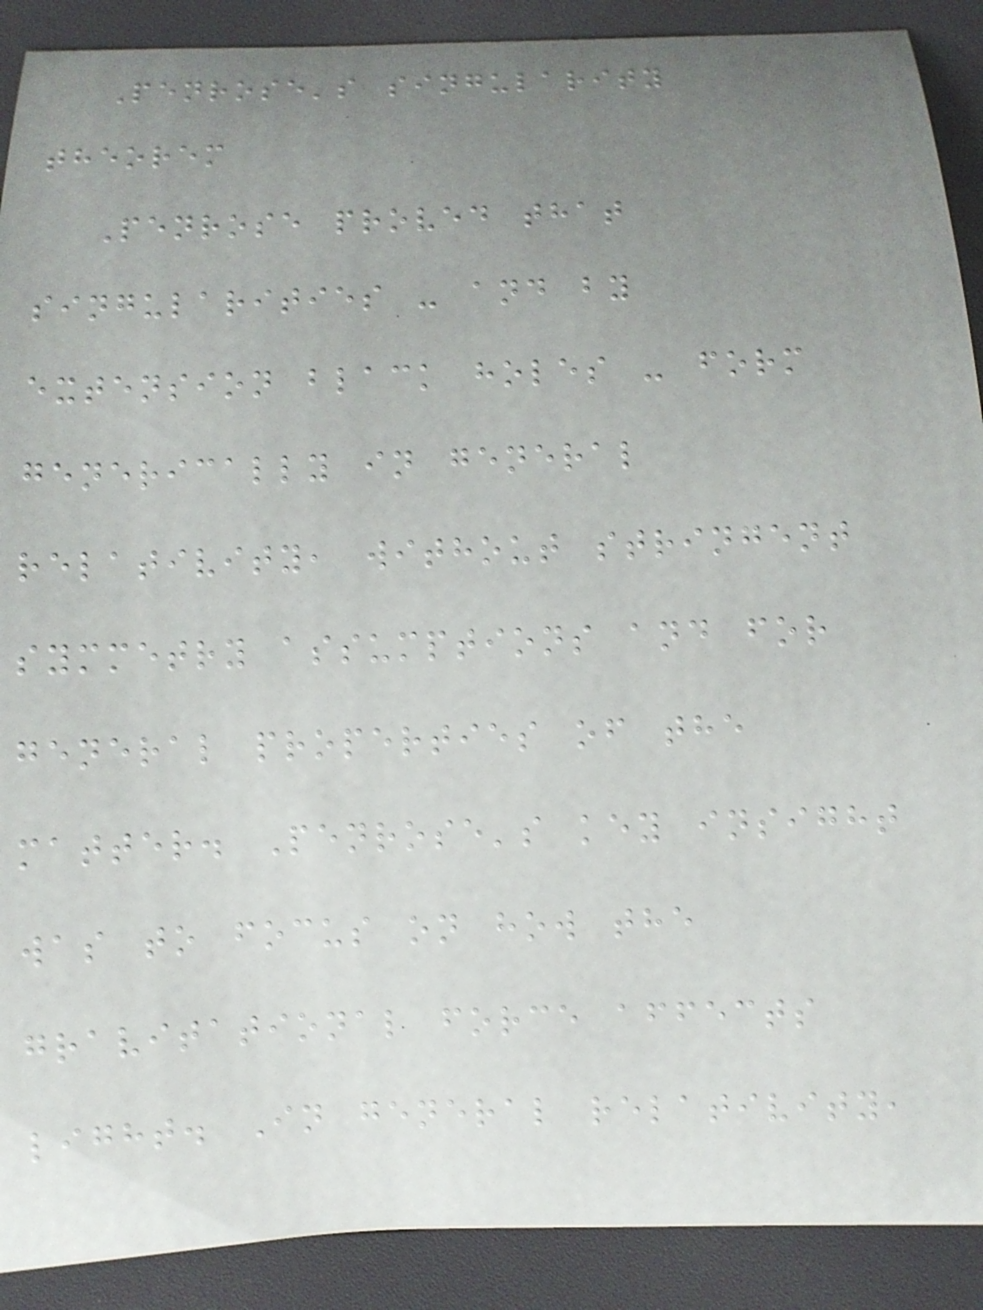Penrose's singularity
theorem
Penrose proved that
singularities - and by
extension black holes - form
generically in general
relativity, without stringent
symmetry assumptions and for
general properties of the
matter. Penrose's key insight
was to focus on how the
gravitational force affects
light. In general relativity,
